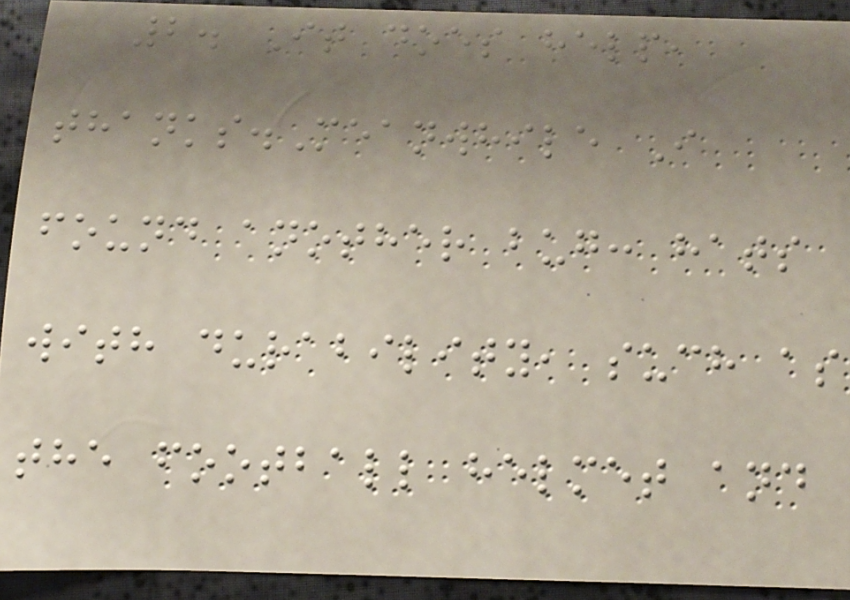2. It does help,
thanks.Meanwhile I
found another bug: hats
with durability, such as
the football helmet and
